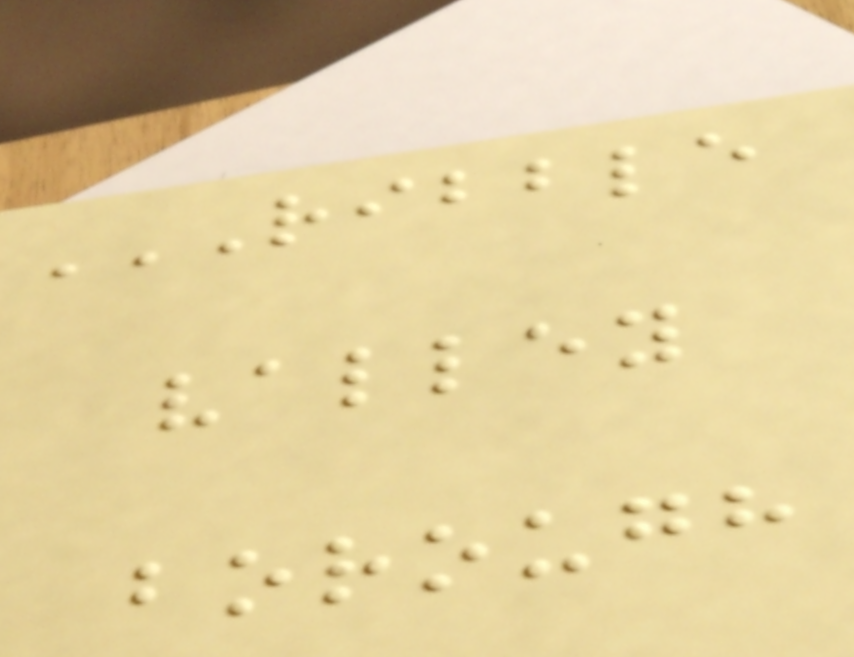RIBBLE
VALLEY
BOROUGH
